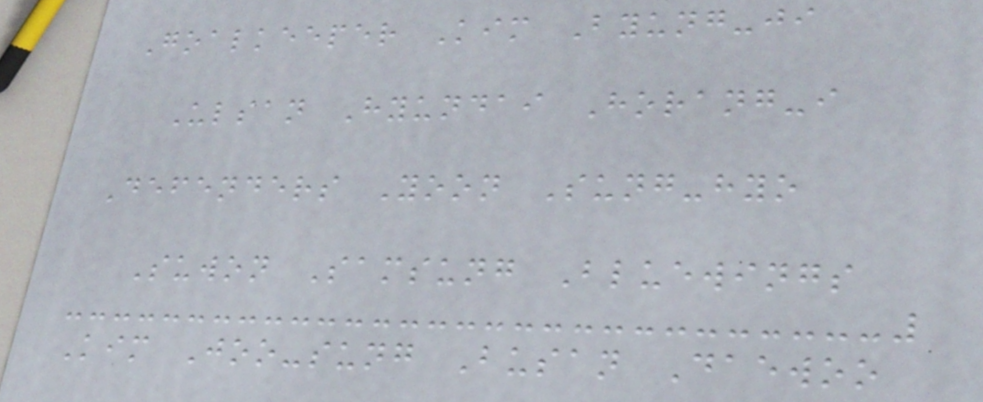Goalkeeper Kim Byung-ji
Ulsan Hyundai Horang-i
Defenders Yoon Sung-hyo
Suwon Samsung Bluewings
Kim Joo-sung Busan Daewoo
